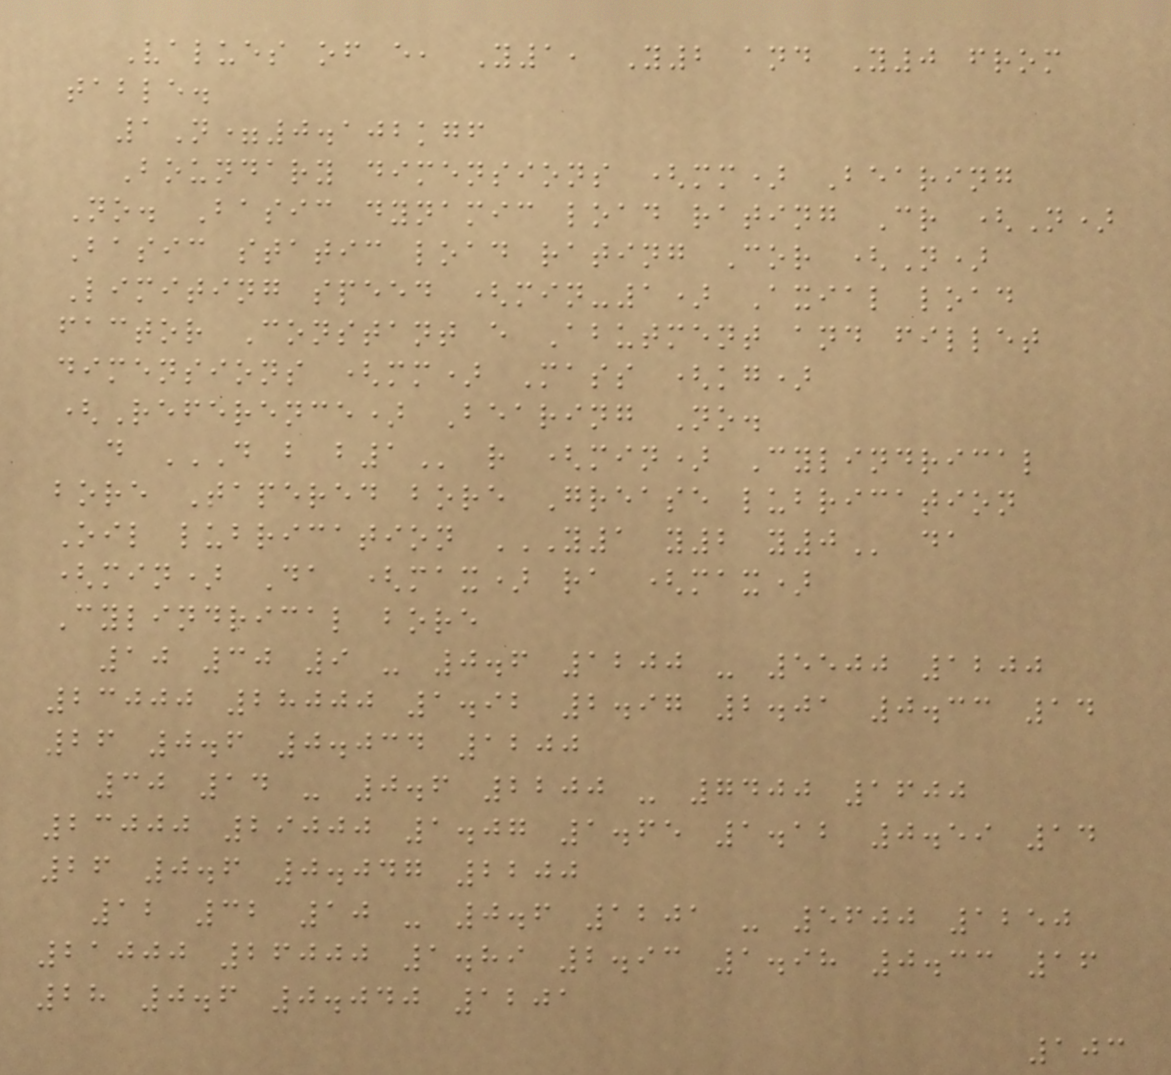Values of e, Y1, Y2 and Y0 from
table.
1N=0.102kgf
Boundary dimensions (mm) Bearing
No. Basic dynamic load rating Cr (N)
Basic static load rating Cor (N)
Limiting speed (min-1) Axial load
factor Constant e Abutment and fillet
dimensions (mm) Mass (kg)
(Reference) Bearing No.
d D B B1 r (min) Cylindrical
bore Tapered bore Grease lubrication
Oil lubrication Y1 Y2 Y0 da
(min) Da (max) ra (max)
Cylindrical bore
10 30 9 - 0.6 1200 - 5500 1200
23000 28000 1.92 2.97 2.01 0.33 14
26 0.6 0.034 1200
30 14 - 0.6 2200 - 7400 1600
23000 29000 1.07 1.65 1.12 0.59 14
26 0.6 0.047 2200
12 32 10 - 0.6 1201 - 5600 1250
21000 26000 1.89 2.93 1.98 0.33 16
28 0.6 0.040 1201
103
